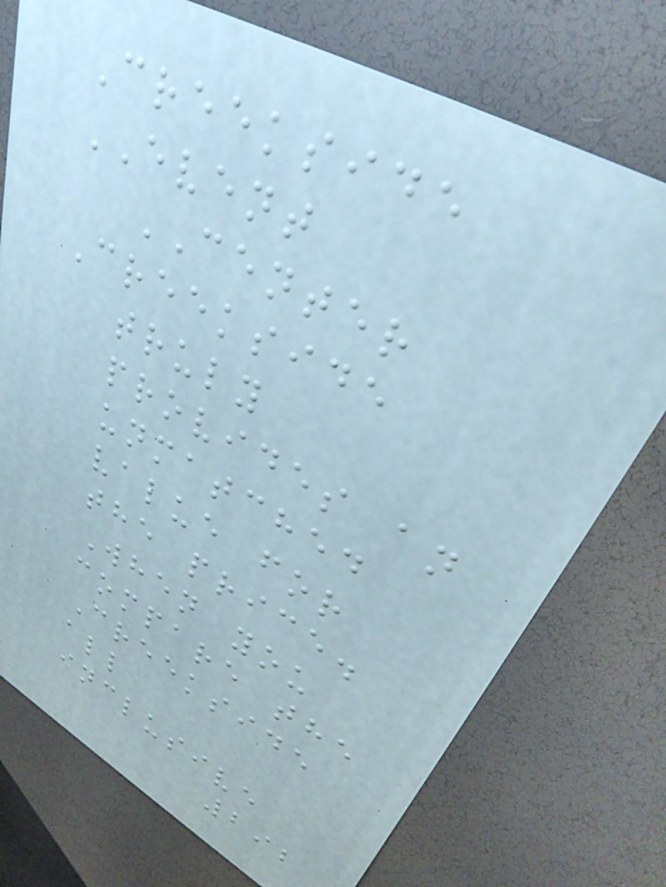Creekside
EVENT
CENTER
Creekside
truly
provides an
unmatched
value for
the price.
When you
compare the
Creekside
all
inclusive
292
